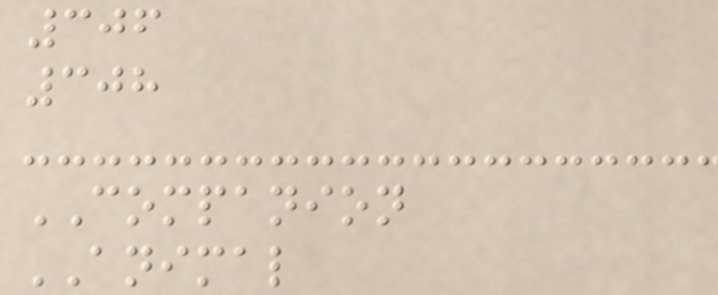306
308
COMPANION
ANIMAL
